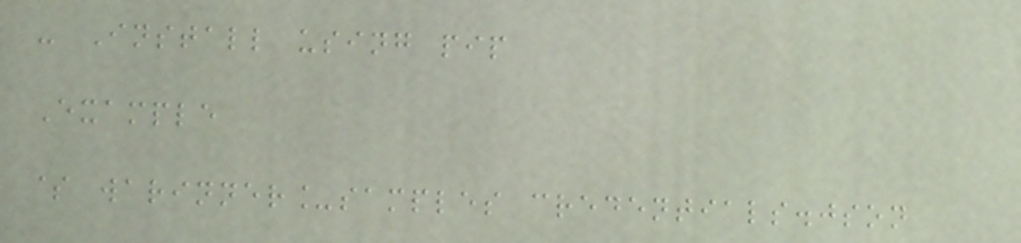- Install using pip
Example
$ warinner_samples credentials.json
